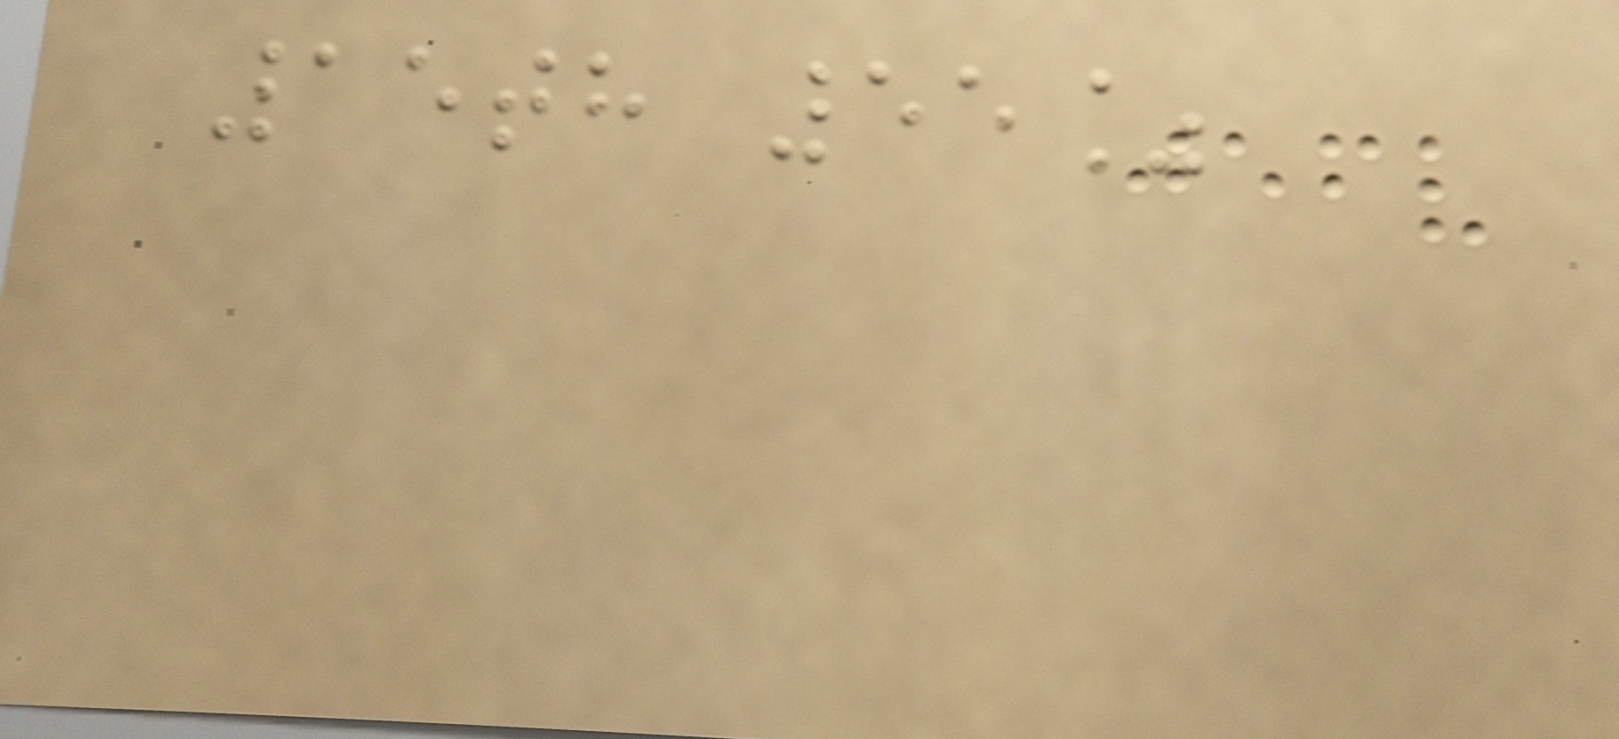15th 55%
